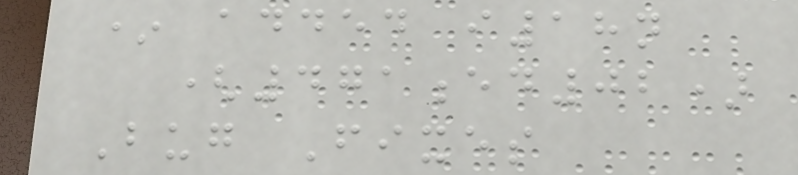* added i18n
(471ed02)
Bug Fixes
